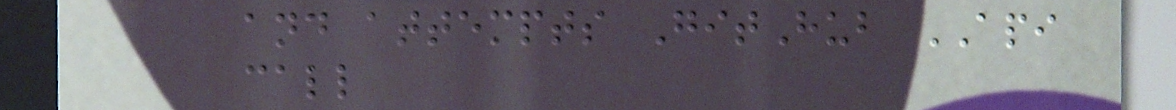and attempts GitHub API
call
